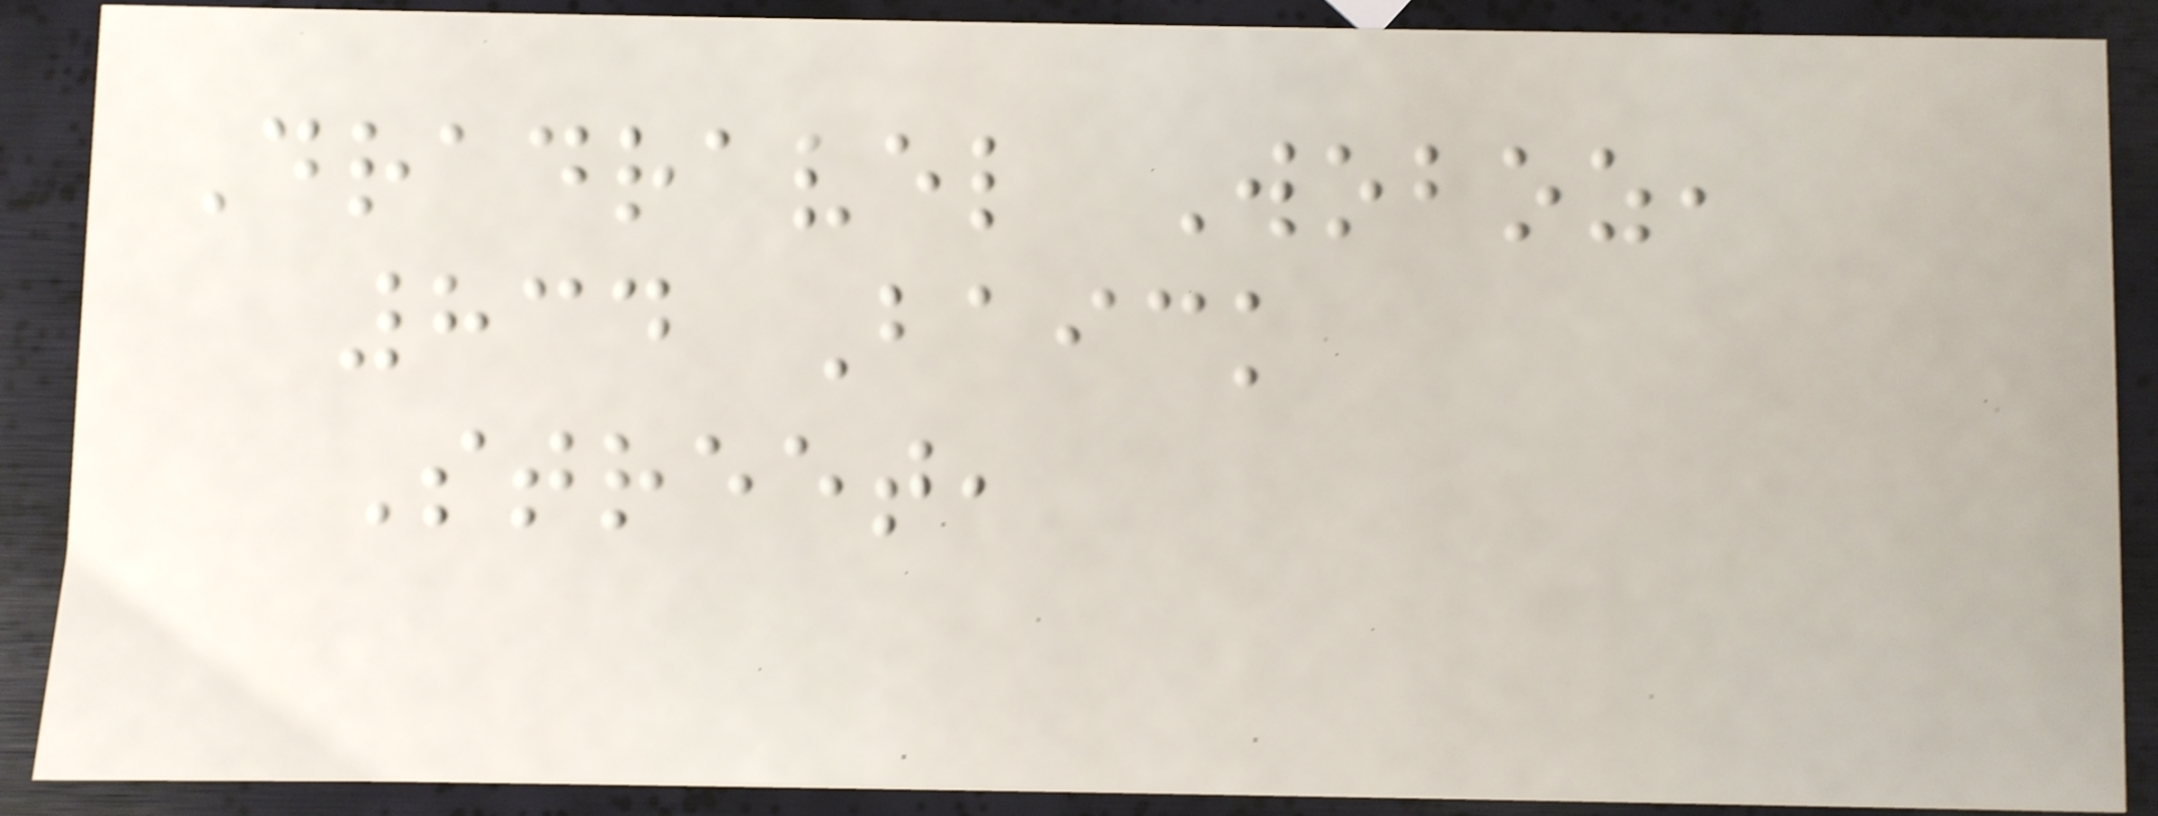Dradravel Woboz,
834 Baick
Street,
